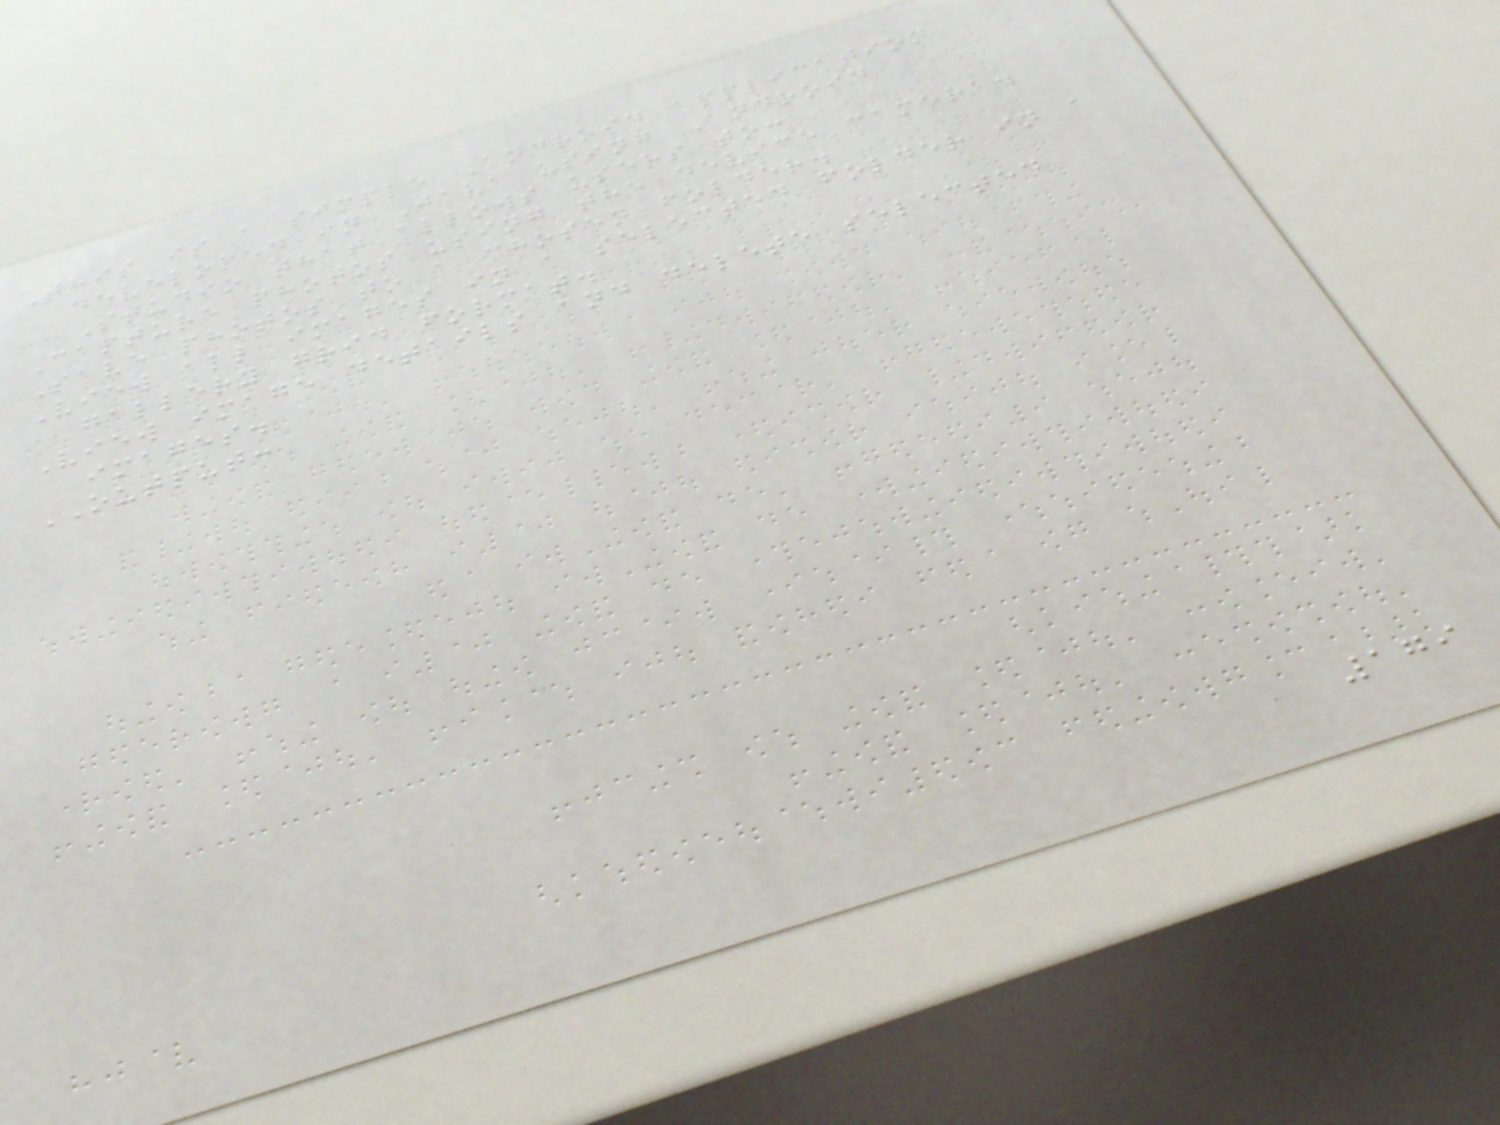This is a simple Android application
developed in Java using Android
Studio that allows users to:
Capture photos using the device camera.
Save photos to a chosen folder.
View all images in a selected folder in a
gallery grid format.
View image details and delete selected
images.
OUTPUT:
179
